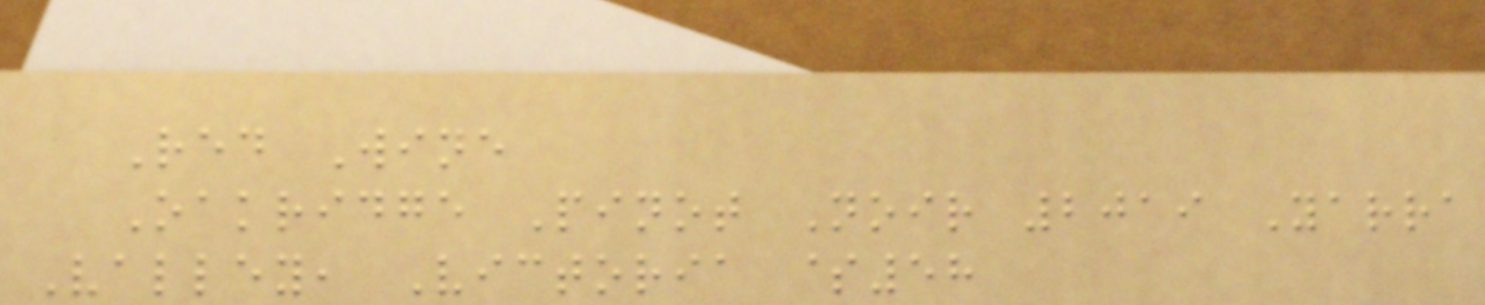Red Wine
Oakridge Pinot Noir 2019 Yarra
Valley, Victoria $58
